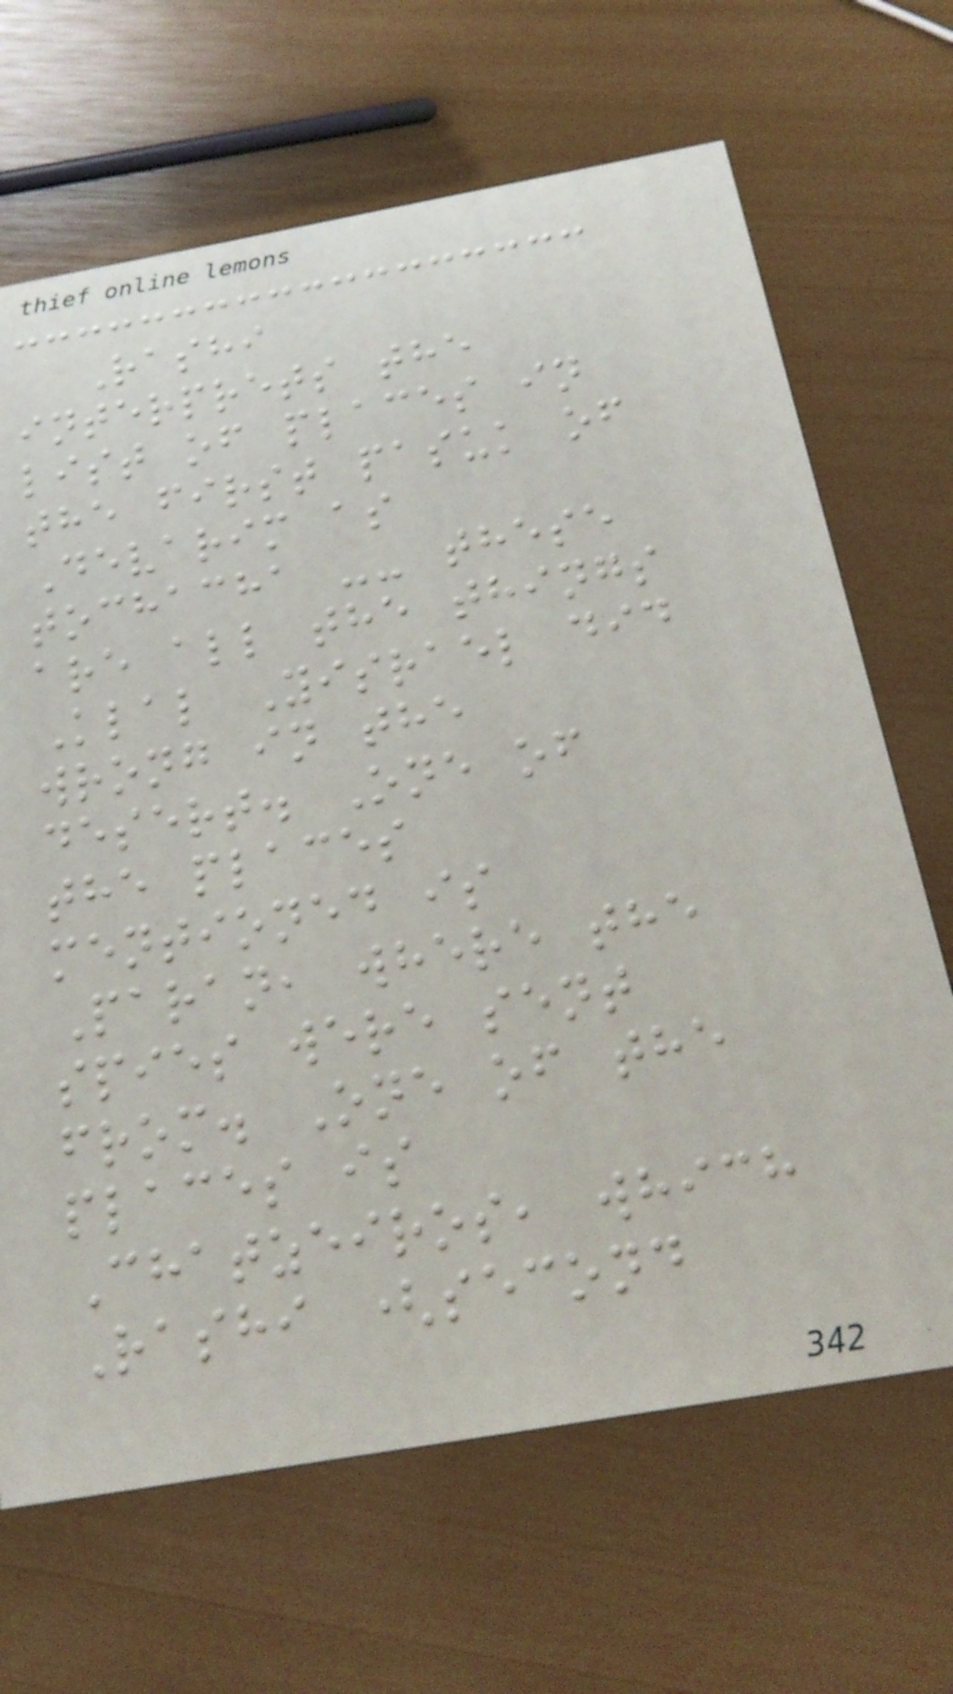Rashi
interprets the
list of places in
the first pasuk of
Devarim as
tochacha -- these
are all the things
Klal Yisrael did
wrong in the
desert. One of
the places
mentioned is
Paran, where the
spies were sent
from. One of the
places is
Chatzeiros, which
Rashi (second
